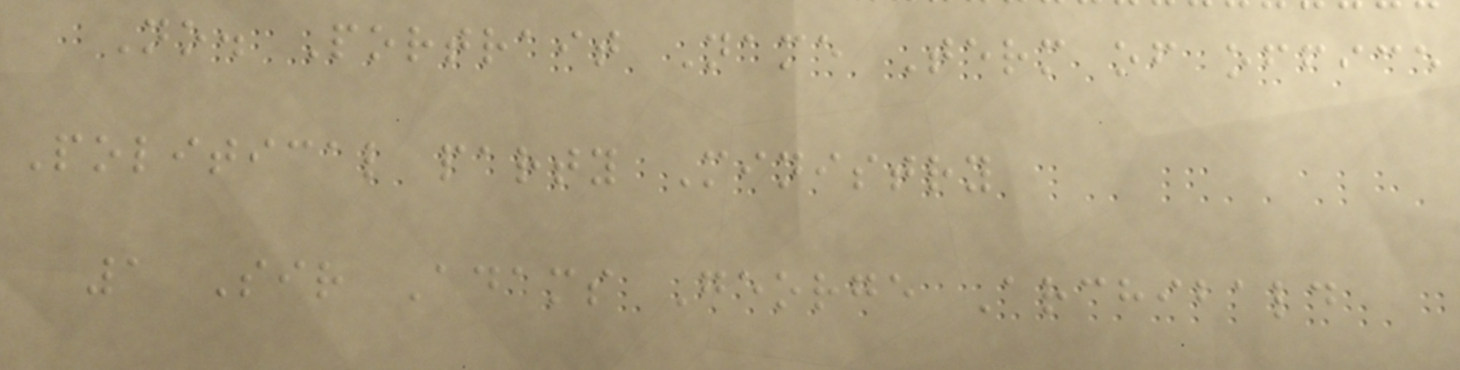No. Portrait Name Term of office
Political party Ministry
1 Sir Adams George Archibald
